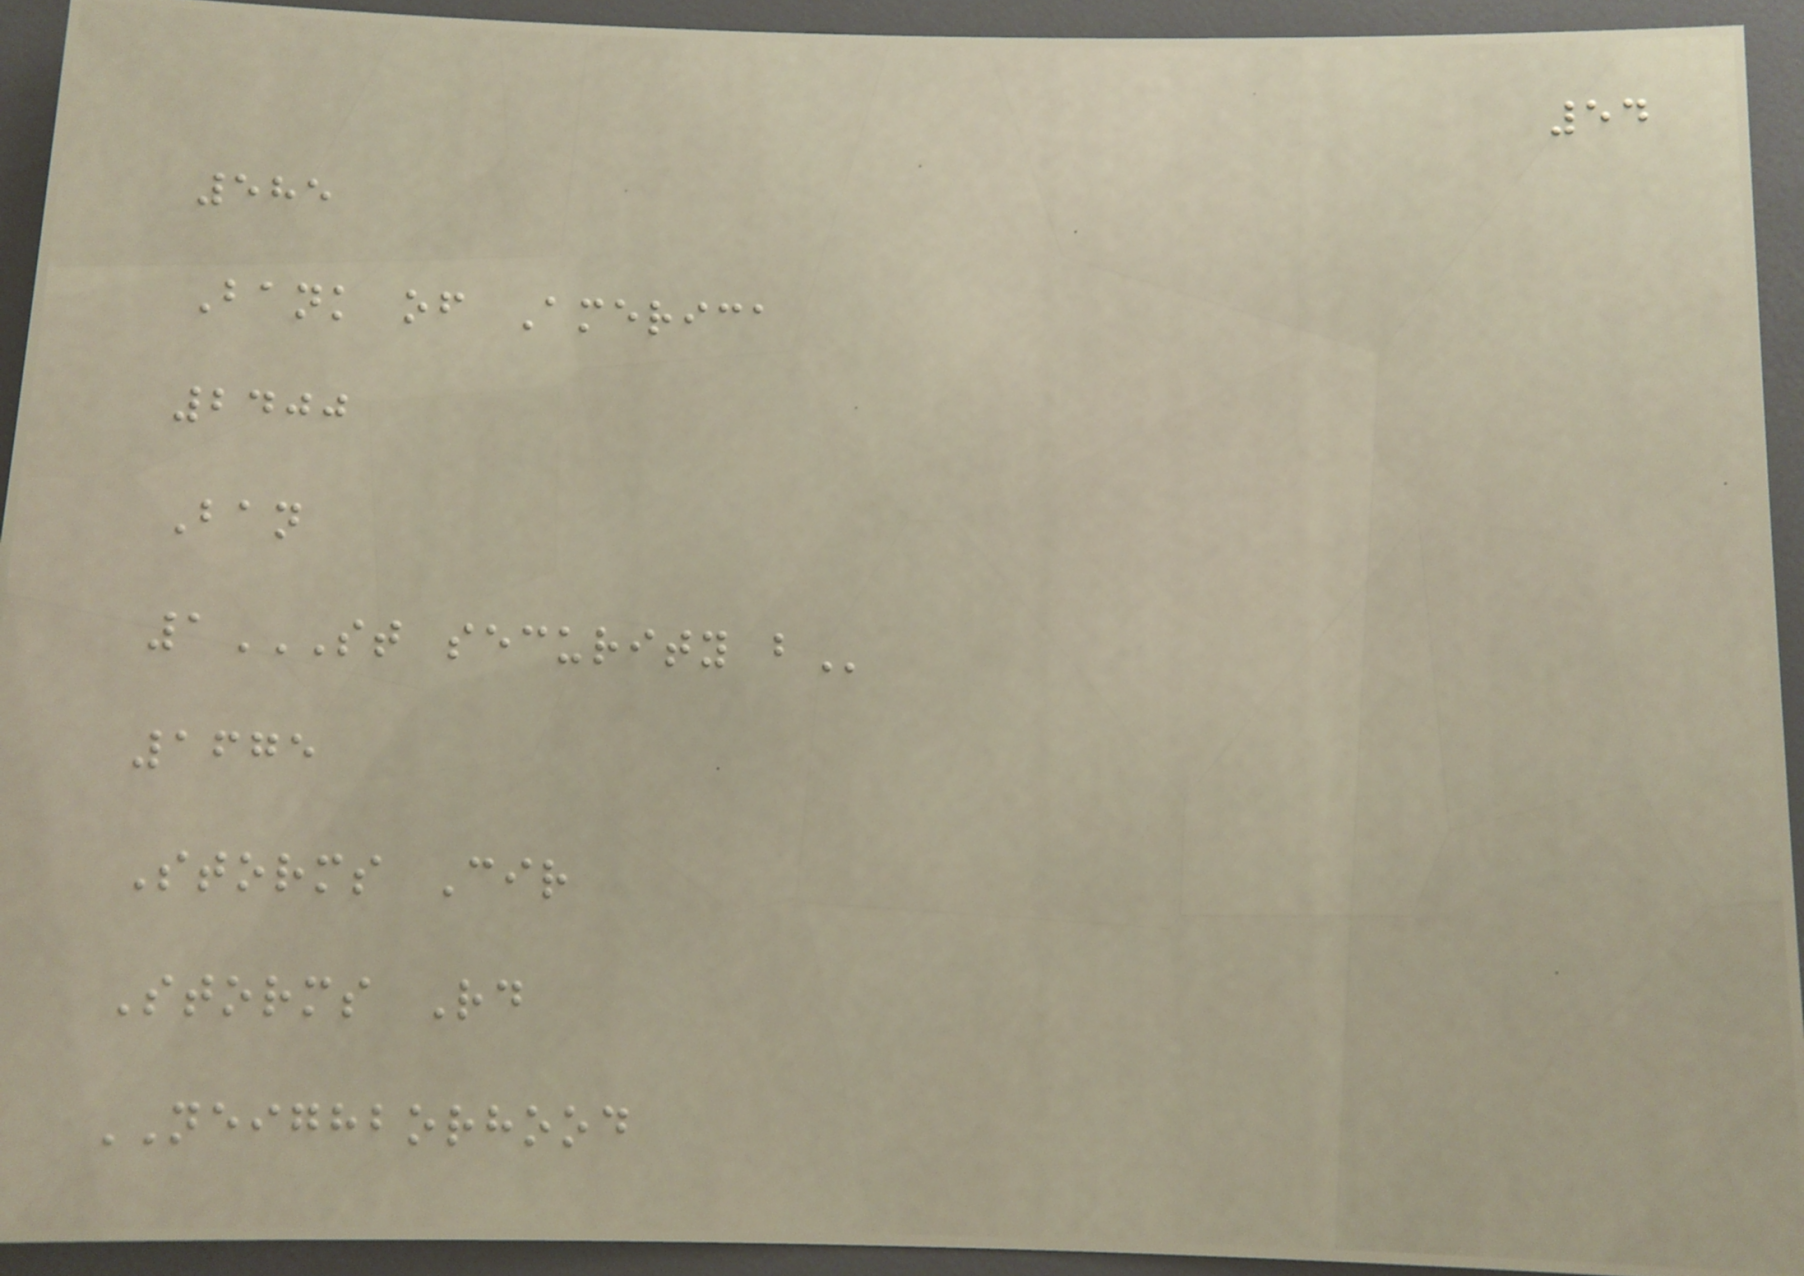54
585
Bank of America
2400
Ban
1ST SECURITY B
1675
Storms Cir
Storms Rd
NEIGHBORHOOD
